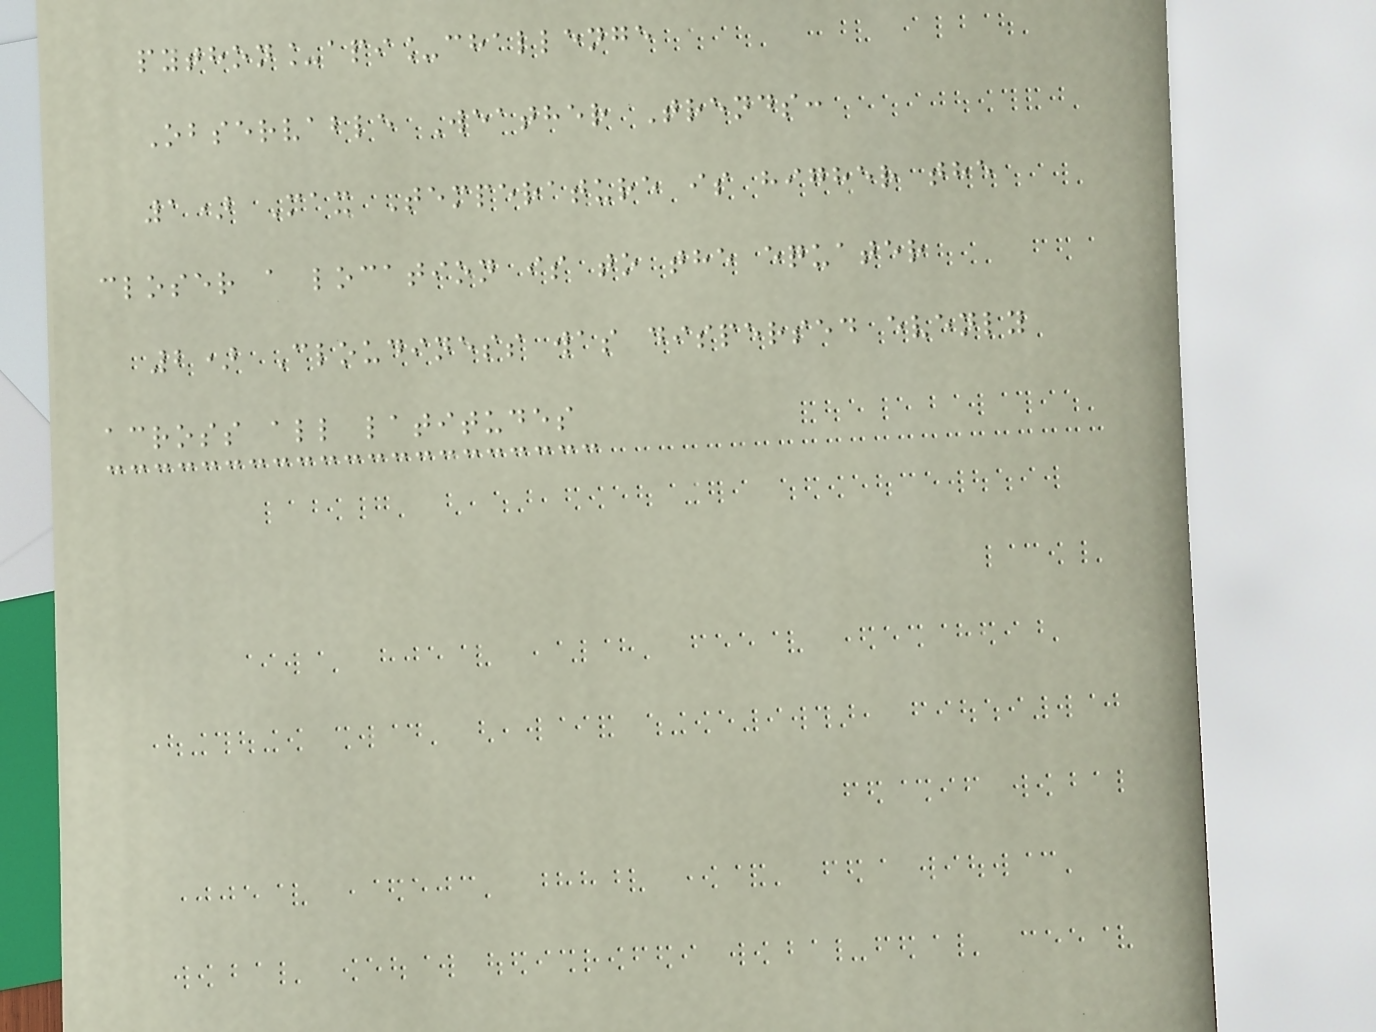python_api_challenge
Observable Weather Trends:
1) Max Temperature is higher the
closer a location is to the equater
2) Cloudiness was dispersed evenly
across all latitudes
